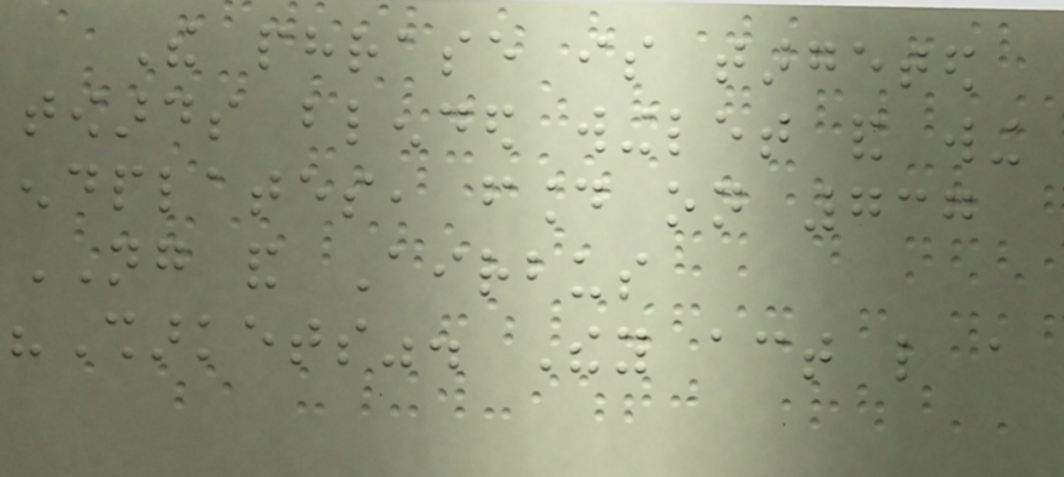The phrase is targeted
towards blended winglet and wing
endplates, found on 737
NG and Airbus
"Sharkets". They act like a
